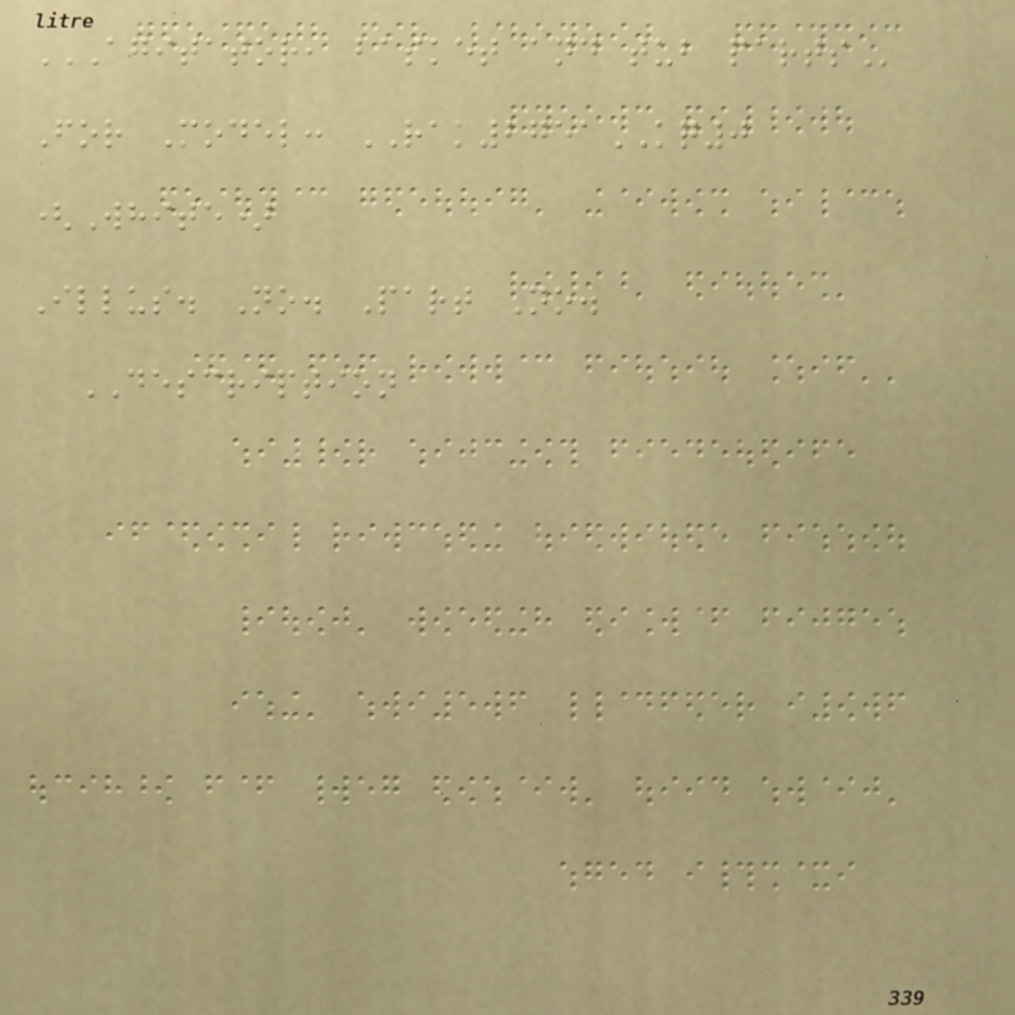AGITATOR, BASKET AND TUB PARTS
For Model: RAK2751KQ0
(White)
Illus. No. Part No.
DESCRIPTION
